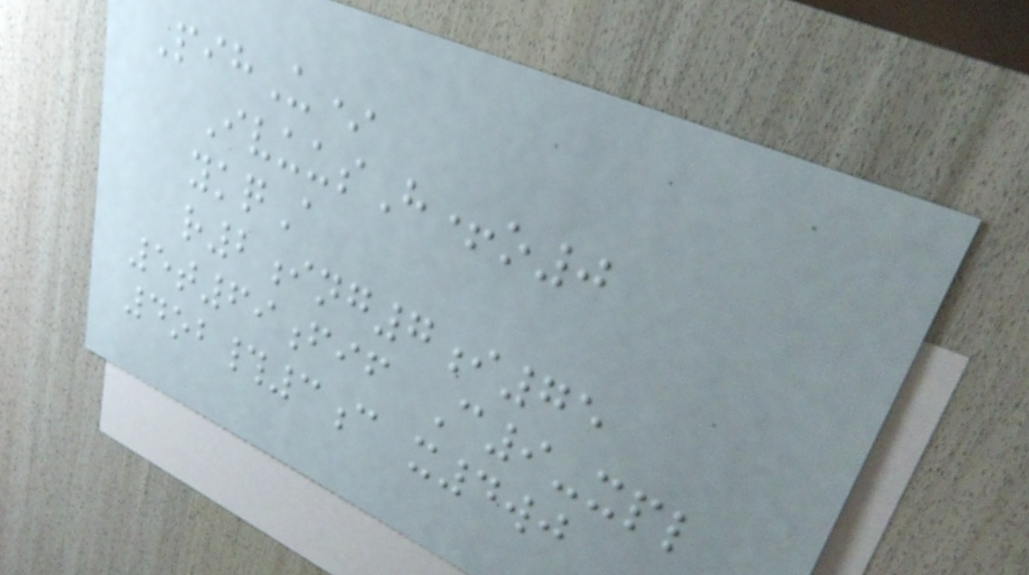PihU*
IvuusH+o0
ykqA
r2ing7i75
5t69fif C9-xpl
4ob#3c x4wj
